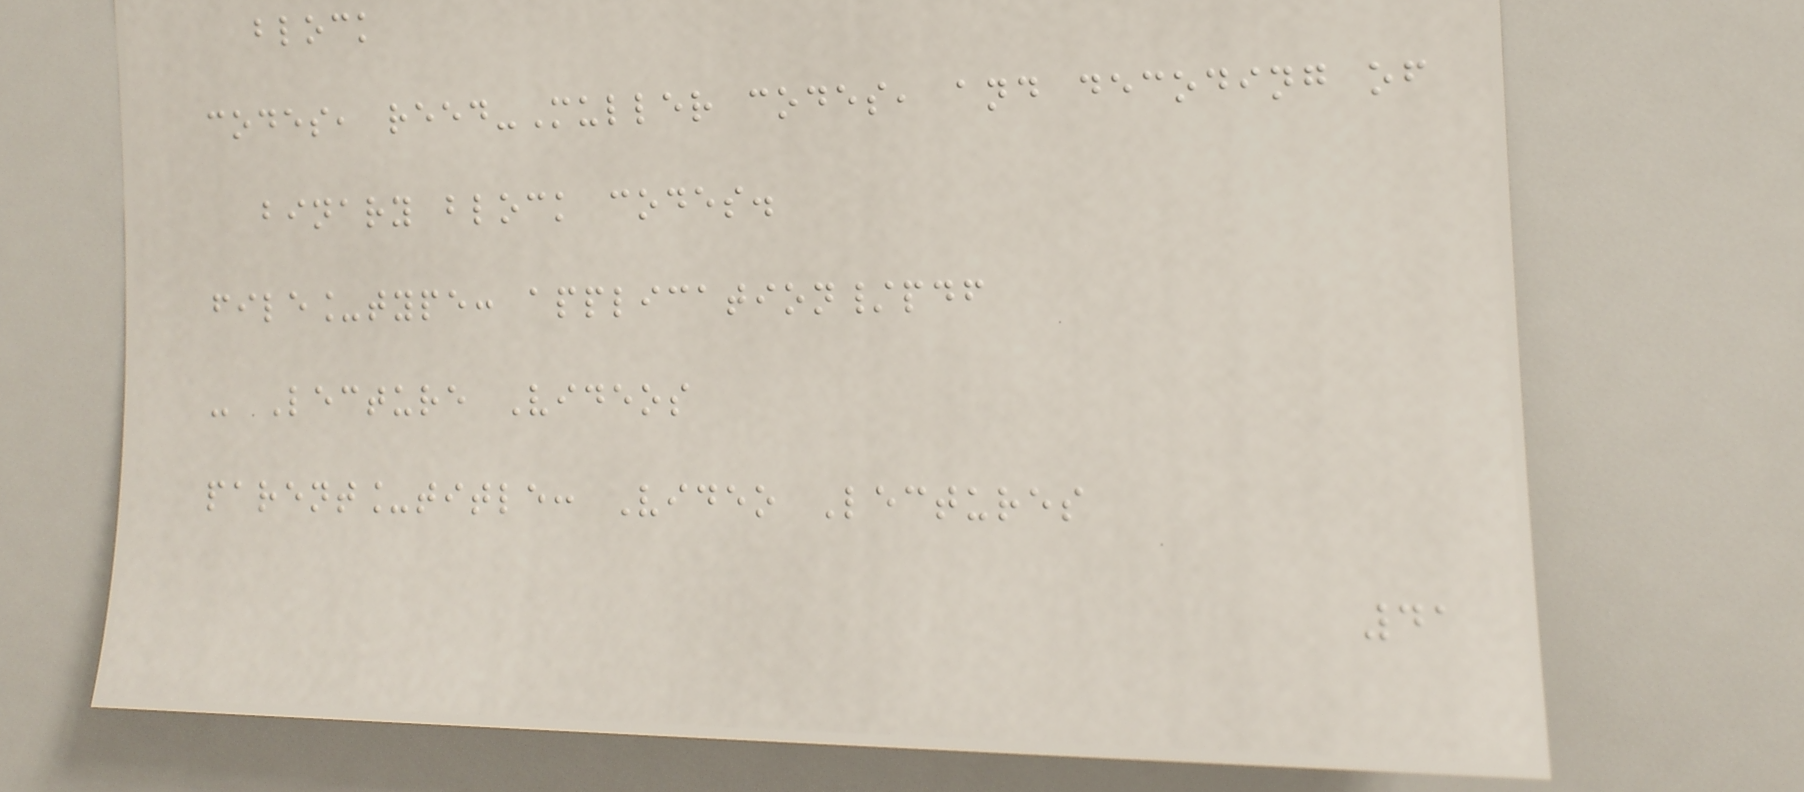block
codes, reed-Muller codes, and decoding of
binary block codes.
file_type: application/pdf
- Lecture Videos
parent_title: Video Lectures
41
